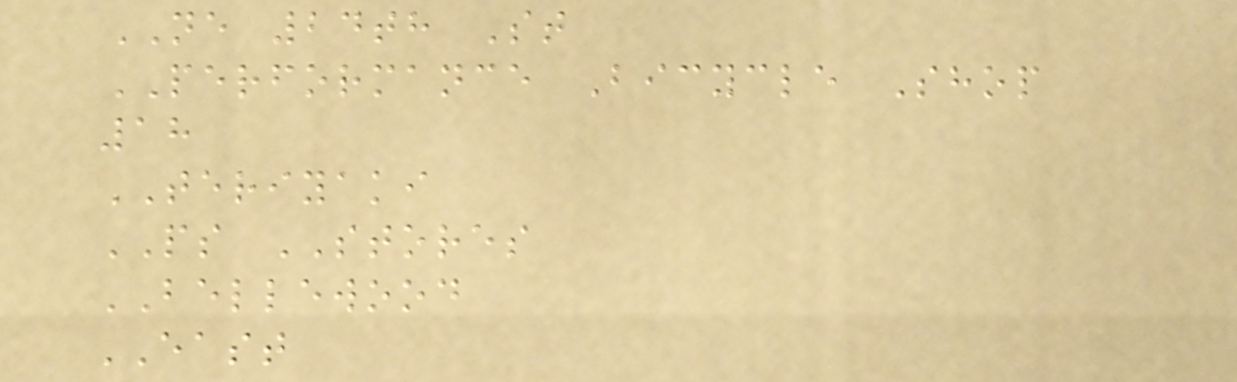NE 24th St
PERFORMANCE Bicycle Shop
18
TERIYAKI
PS STORES
BELLEWOOD
EAST
